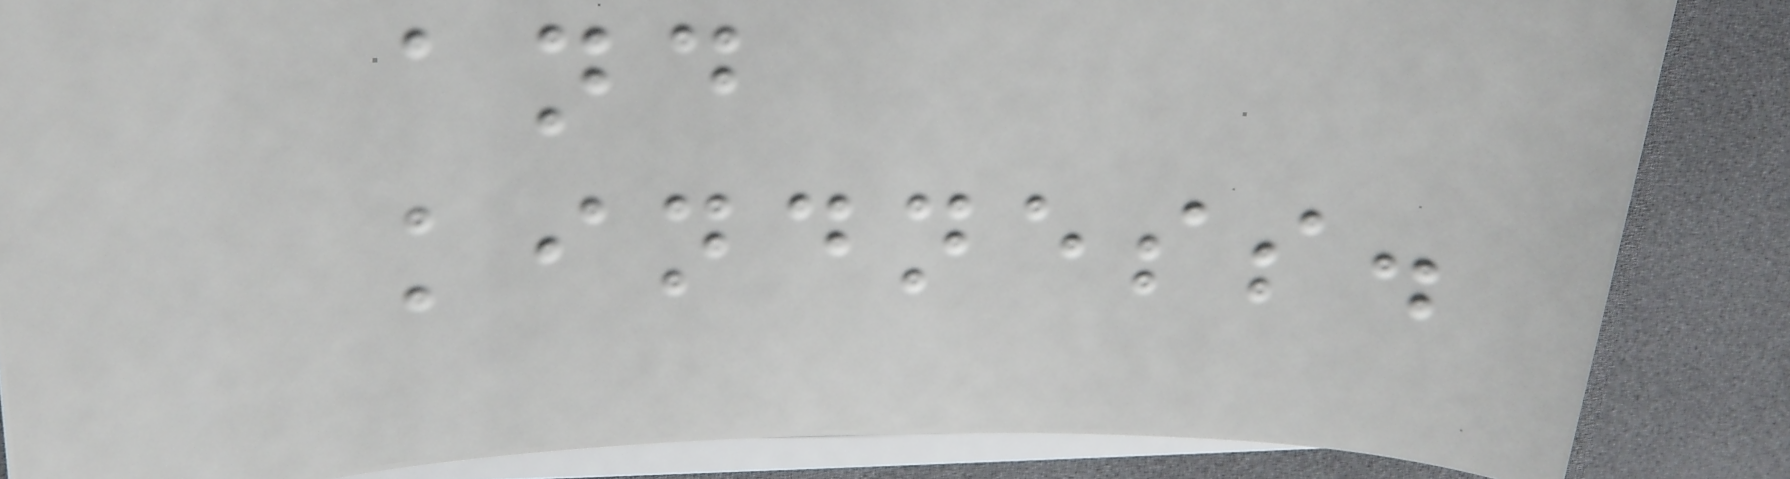and
kindness.
